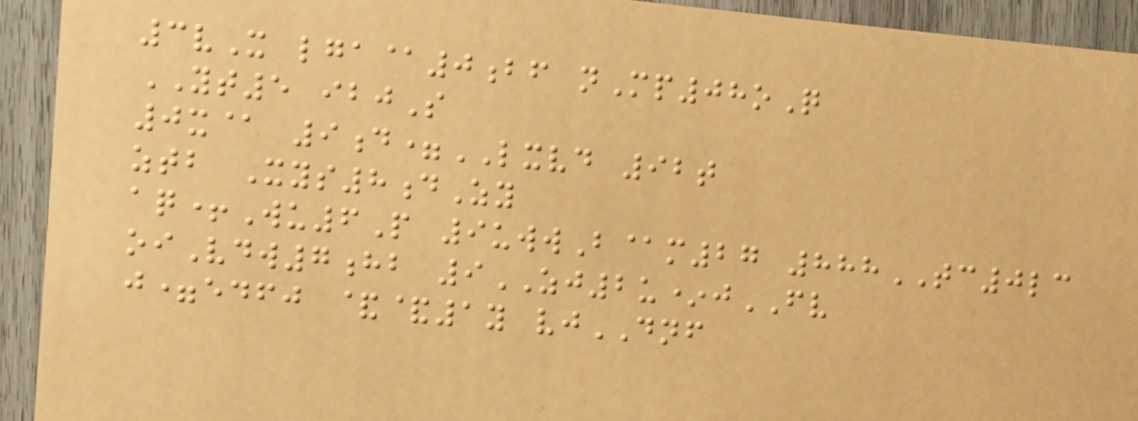3vX lga@0bf nMp08oQ
YT5 ibjS
0x@ 9d=LXVD 92t
ztb Xys8dZy
aq+Wu6P 9uwwB@m27 888TC0lc
oiVdw7hb 9ZJ2u*jFV
j=edfj &&1y vjDNF
